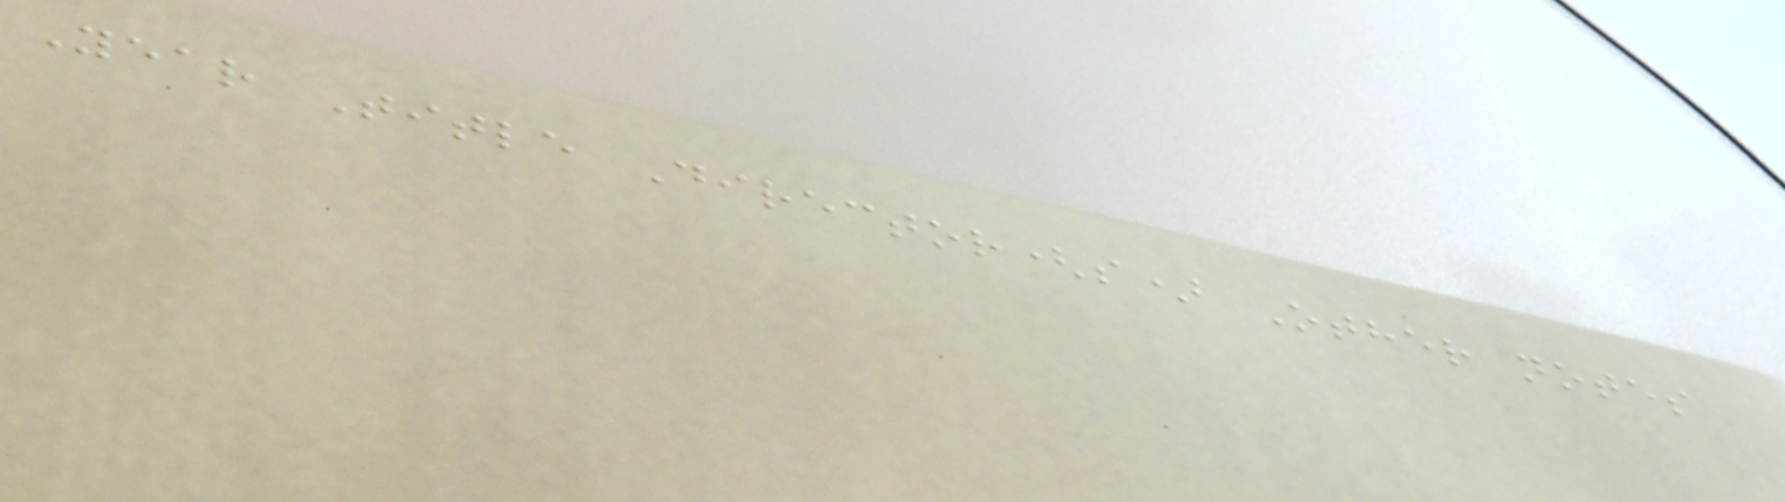Year Title Director(s) Other notes
